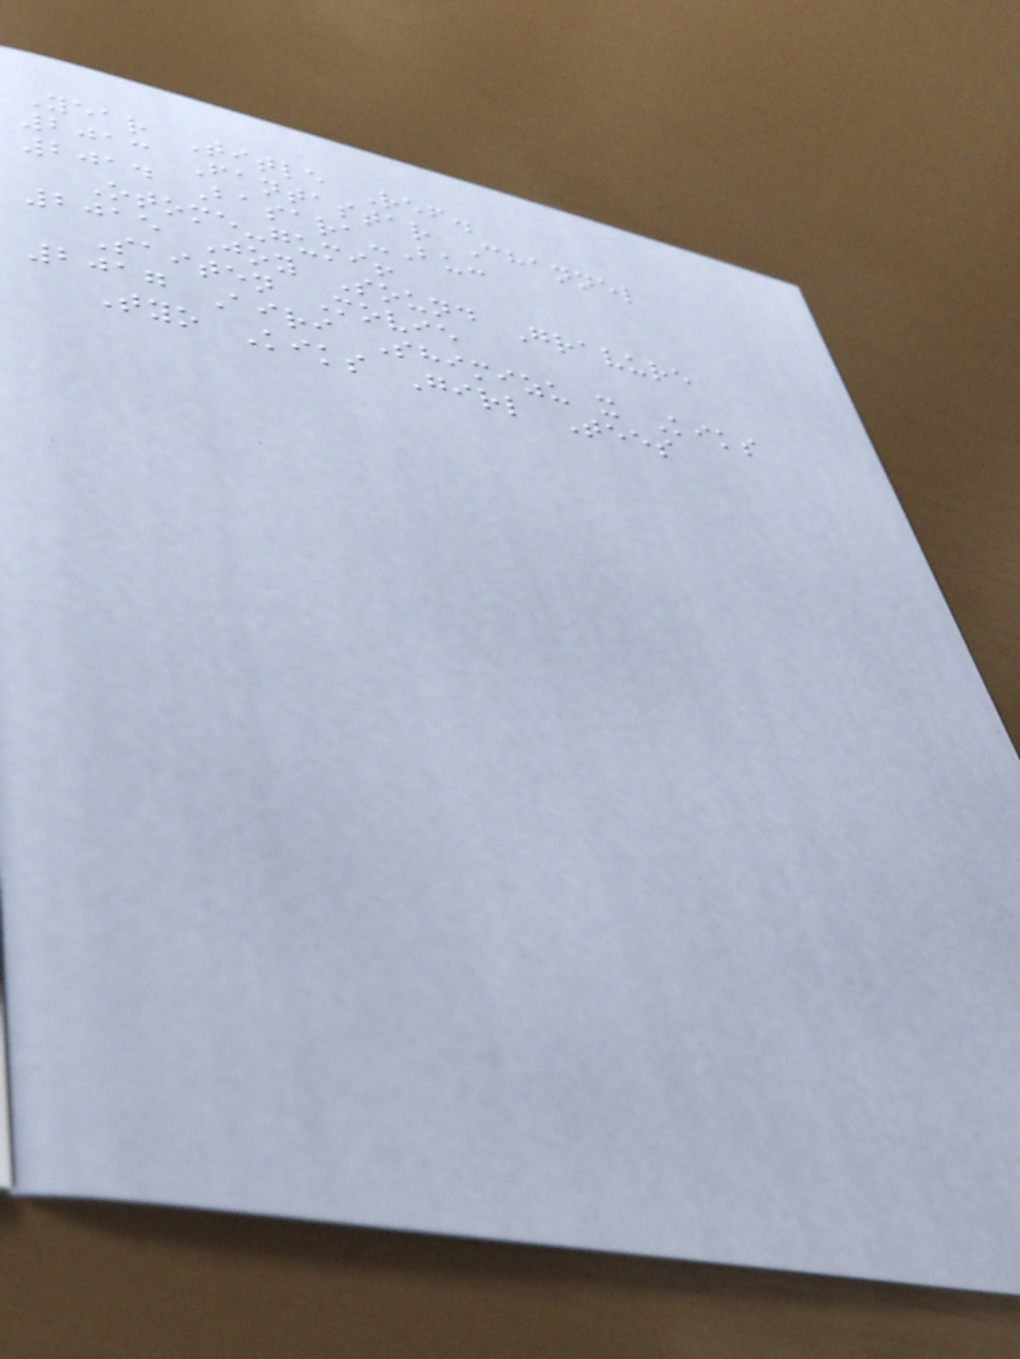Year Title Ref.
2013 Fantastar Channel
2014 Basara-Bu:
Otome-gumi!
2015 Joy Sound Gravure
Saiten Movie
2017 Airi Shimizu x Kiks
Tyo Kiks Girl Tees
